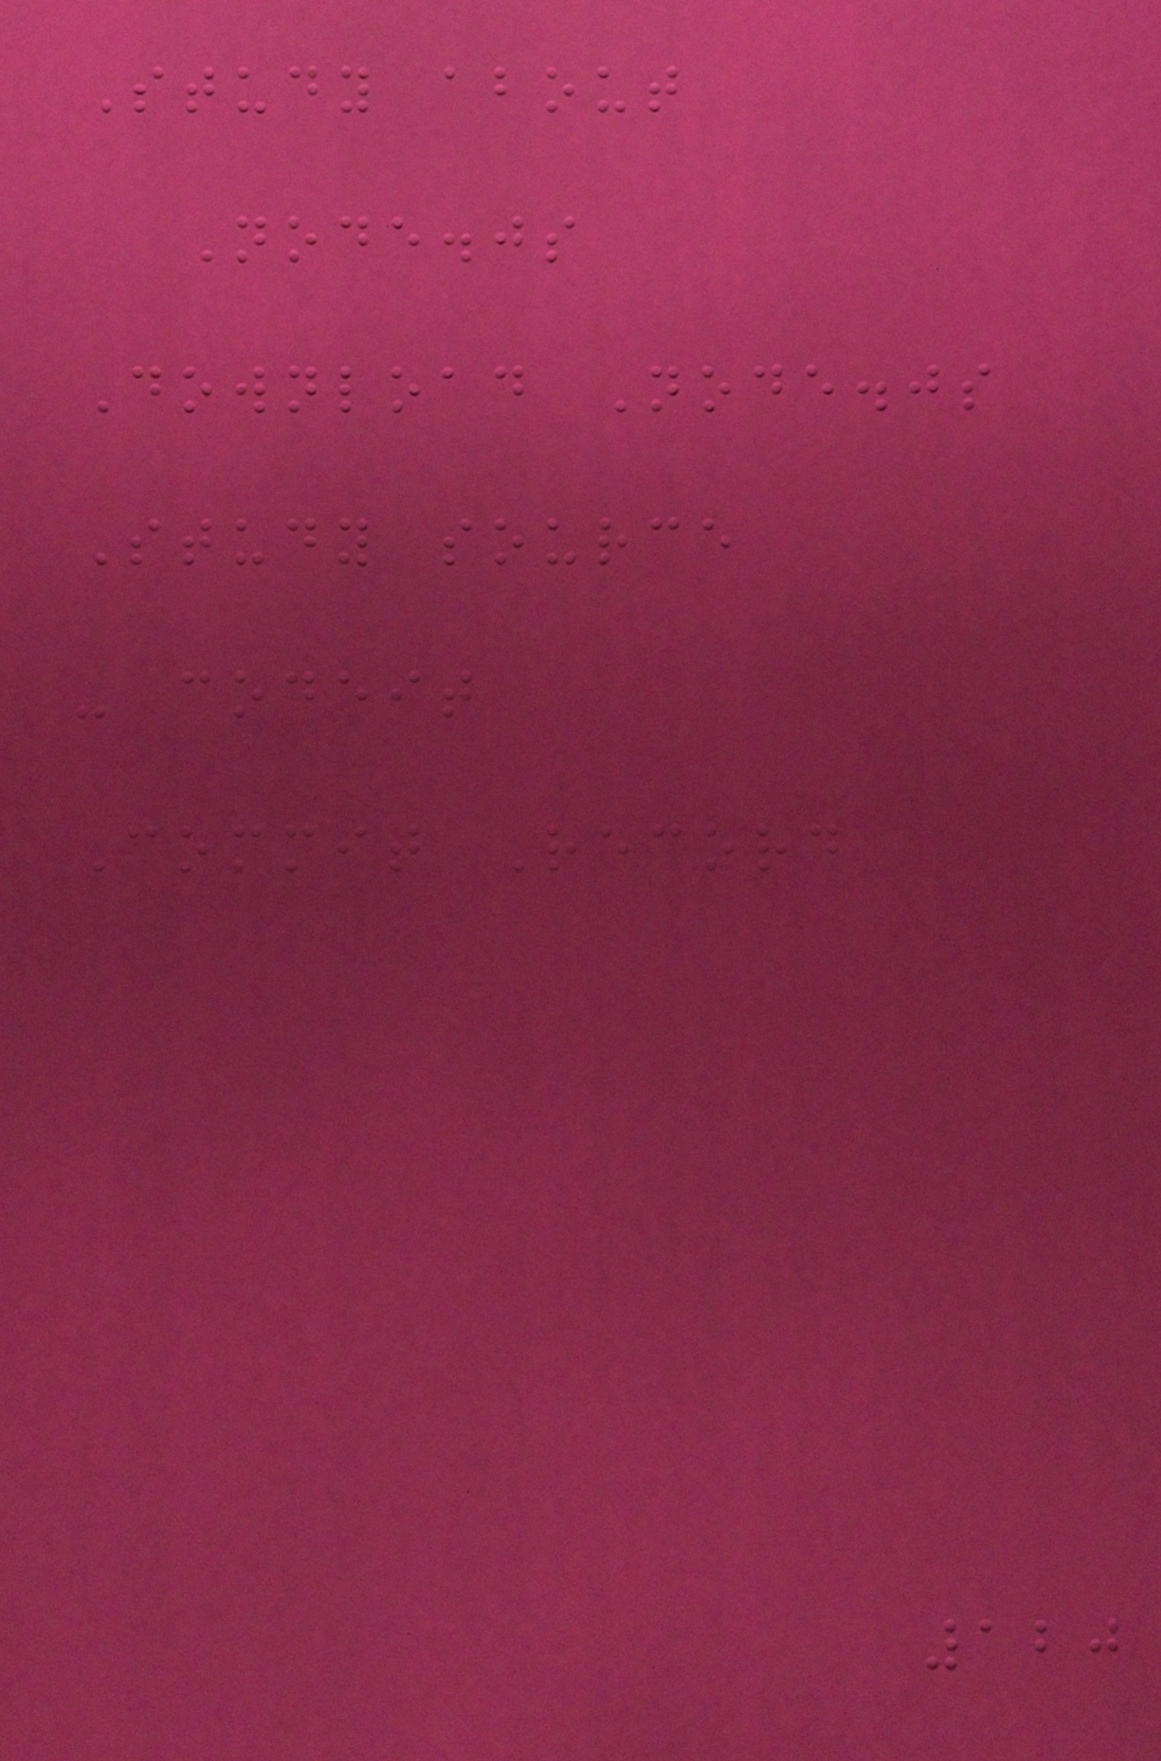Study about
Node.js
Download Node.js
Study source
- codeit
Commit Record
120
